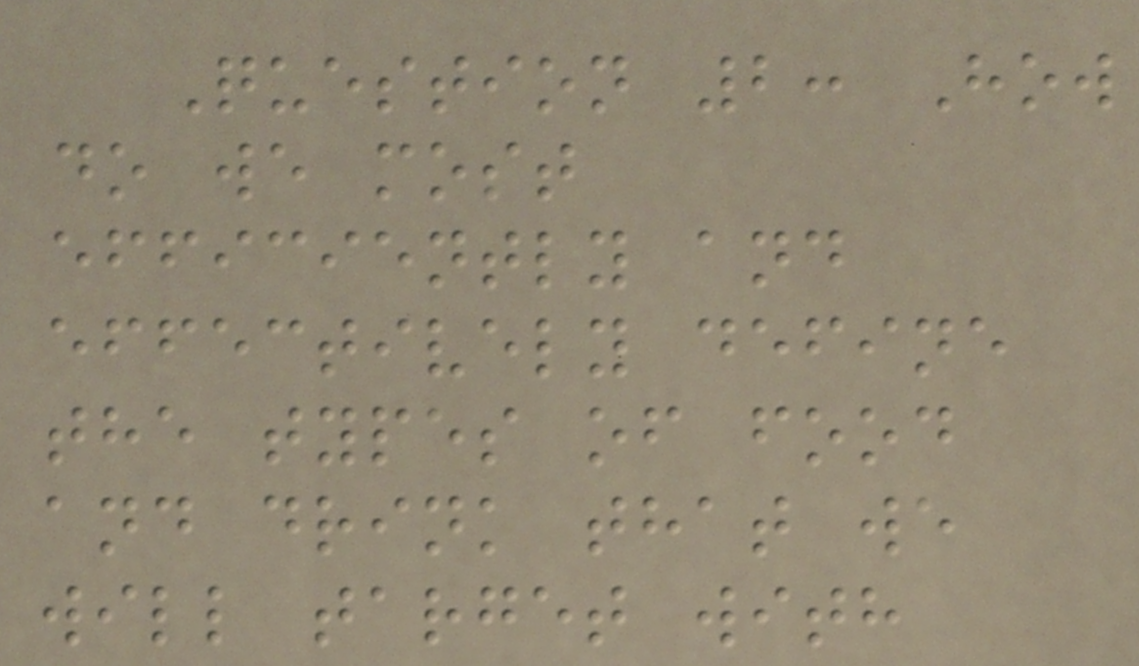Question 2: How
do we most
efficiently and
effectively define
the types of food
and drink that we
will target with
